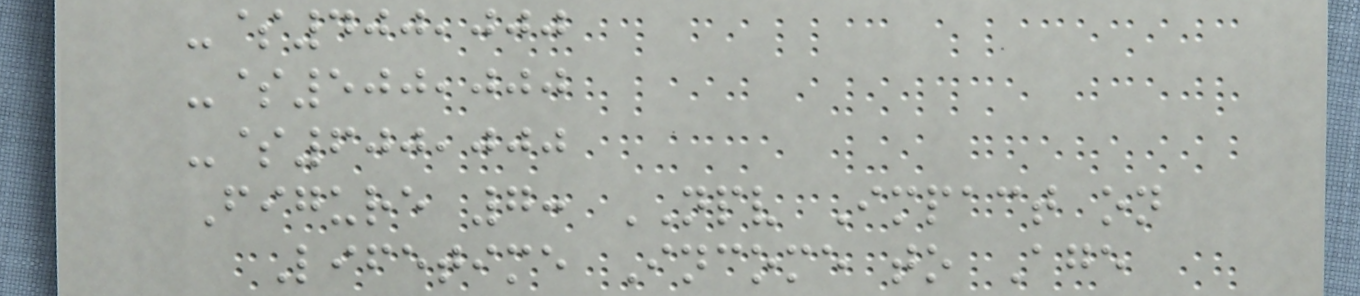-$400,000
-$500,000
-$600,000
Figure 7: NPV Impact on
Lifetime Income to Age
